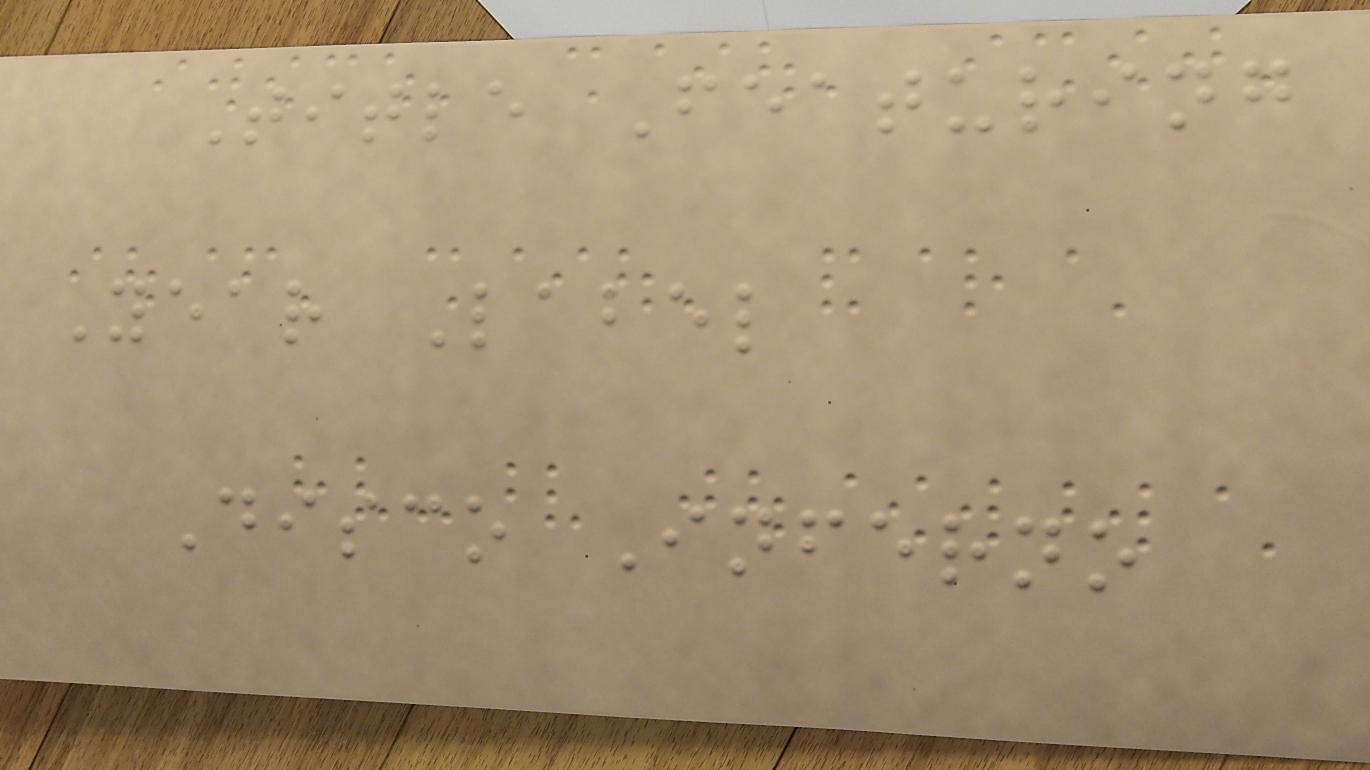Title Featuring
Year Label
Disco Inferno
